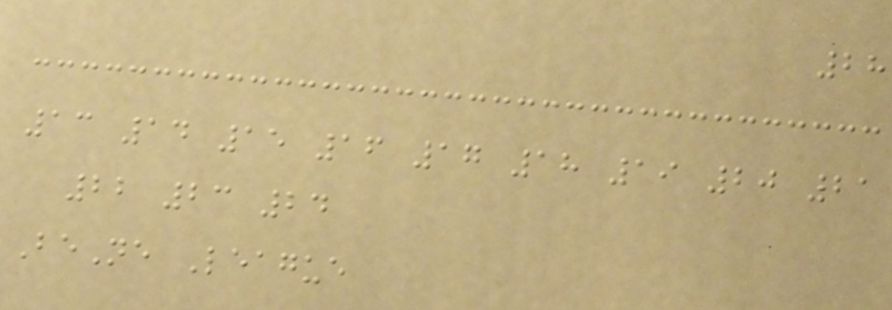28
13 14 15 16 17 18 19 20 21
22 23 24
BeNe League
